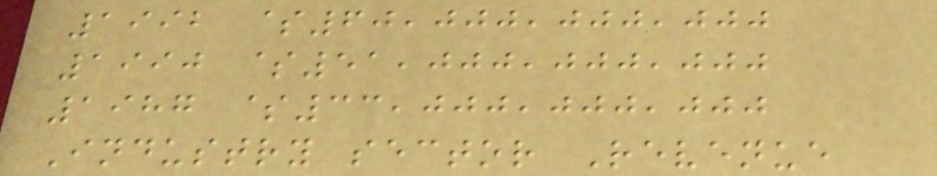1992 $60,000,000,000
1990 $51,000,000,000
1987 $33,000,000,000
Industry sector Revenue
